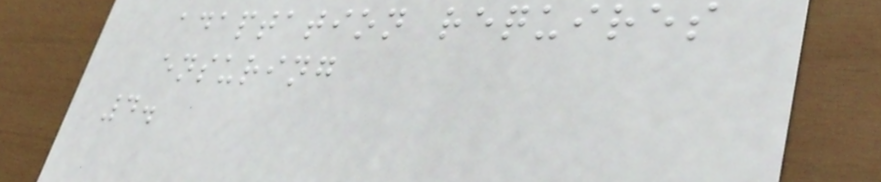adaptation requires
ensuring
4.
